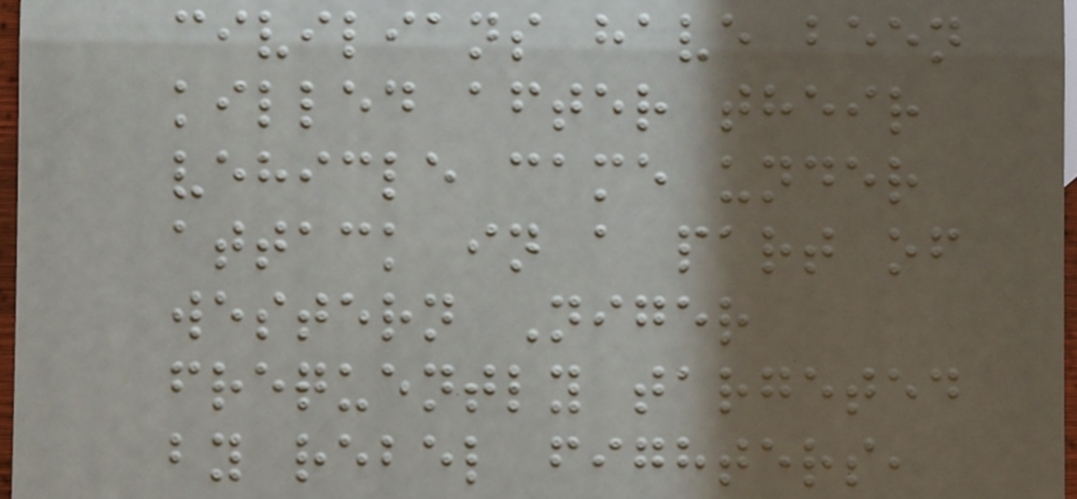civilians have been
killed after their
vehicle came under
attack in a part of
western Niger
frequently targeted
by rebel fighters,
